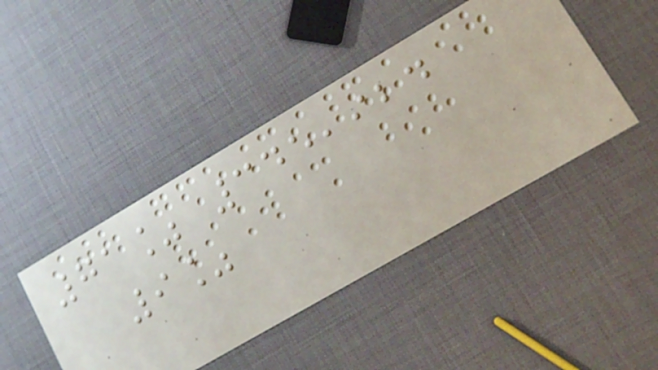71% 345,924
9%
